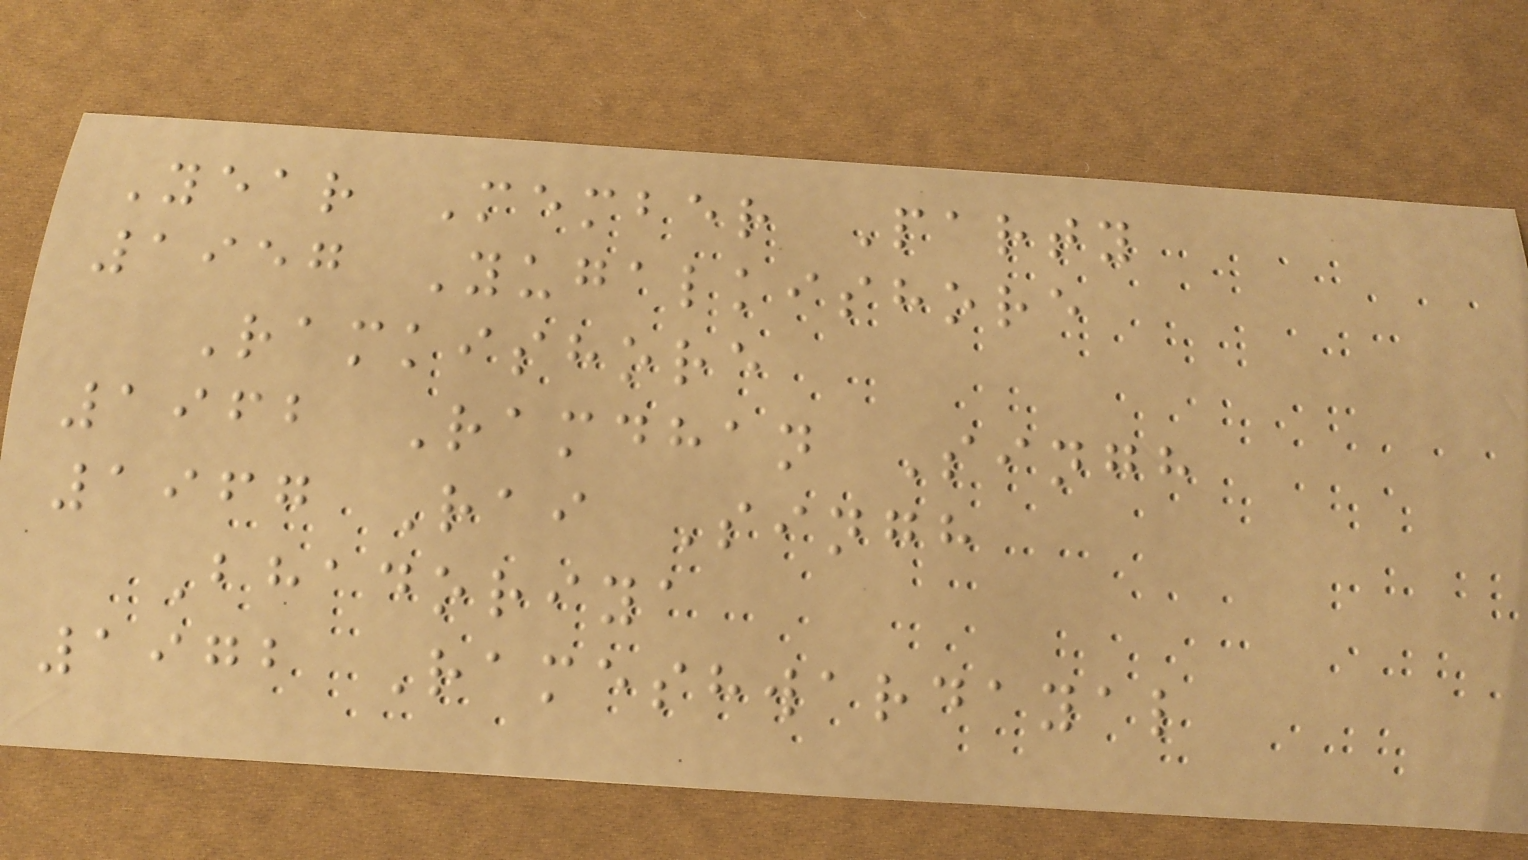Year Member Party
1957 Yugalkishore
Ramkishore
1962 Ramdhan Singh
1967 Rai Singh
Bhadoriya
1972 Rameshwardayal
